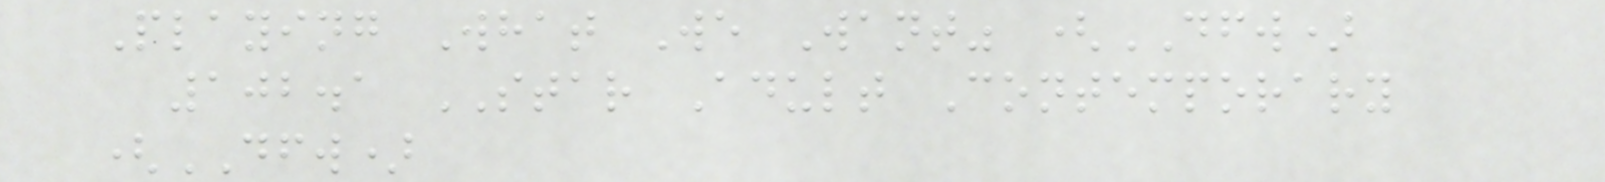Playing What We Want" (DFW)
102.1 STAR Adult Contemporary
(DFW)
